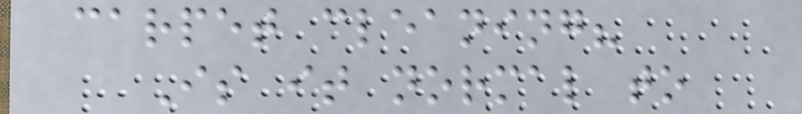carpet cleaning?
Is it normal to
